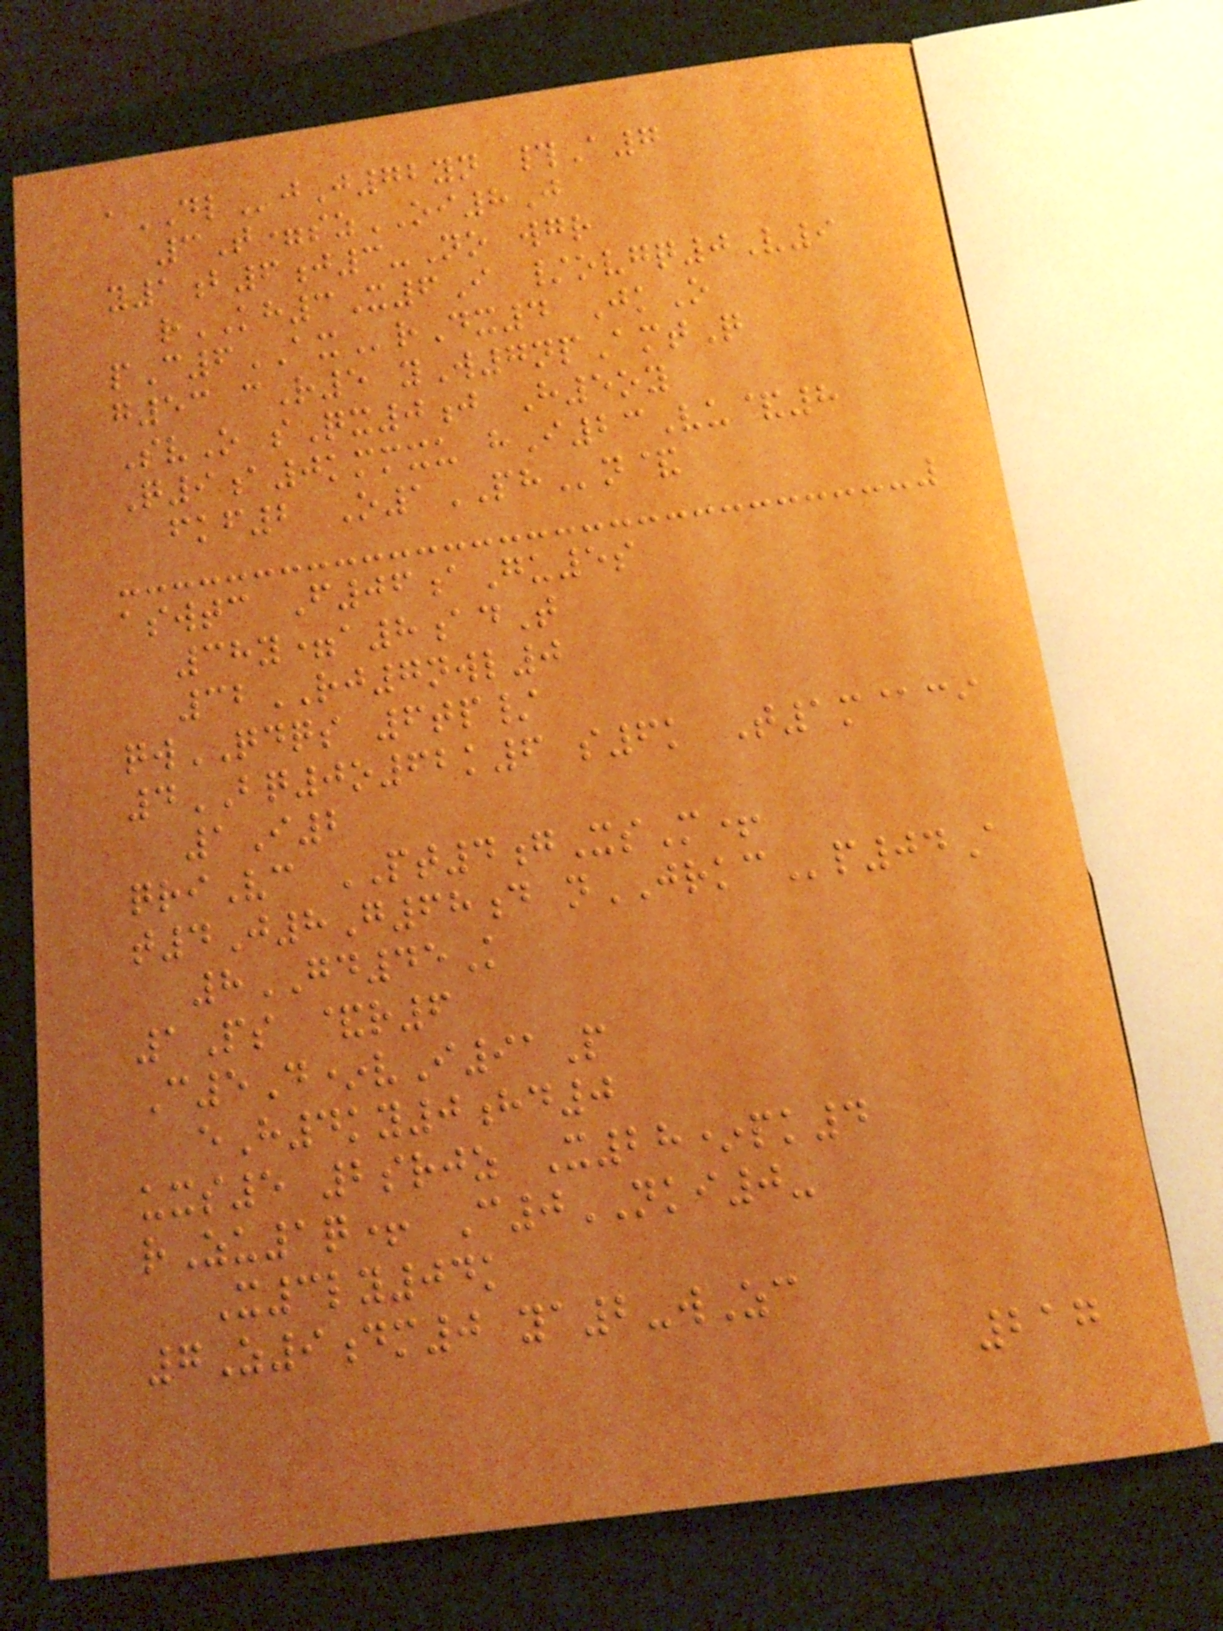aDLjJ72yn #A7
3T=szOI8J
y1b6j3-No wgr
rKH3X6I /ovgq0V9
pC6AXrDx4 JkO
g53 cR5 yW7npAmtQ
SvO sQx0j H5oy
Q9a0kmmxu hI23Vu&8
fkf2 O1PHn&
aswtc F06aGu5s
38y=a8adT
32RJ7nwl0
qwQDQS 6tp/
4BQ0o62k6 s6k T1m@ci
1I2
qriVc PT4gXsM+
t4J8G68d nJRKCp04A
8GD45K
1Ps &r6
C5D*vI91P
eH4ky0hd0
uxs5 2srjz X28*pk4
rZu1q+ C0NKI0-
X3ly04k
7Z9dm0 ya2-wZc
217
